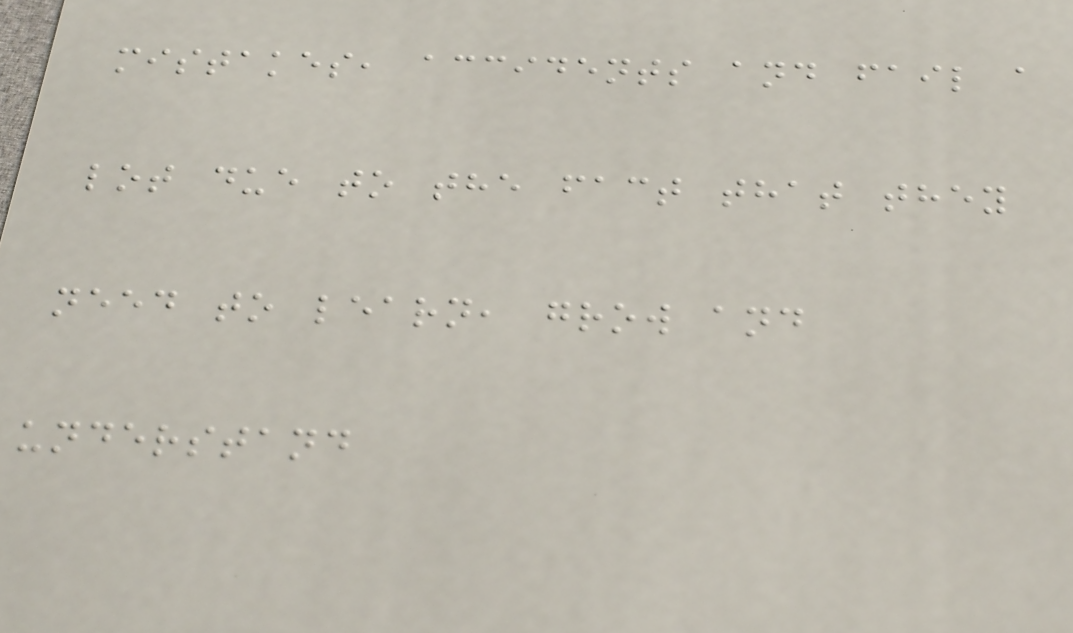mistakes, accidents and fail a
lot due to the fact that they
need to learn, grow and
understand
